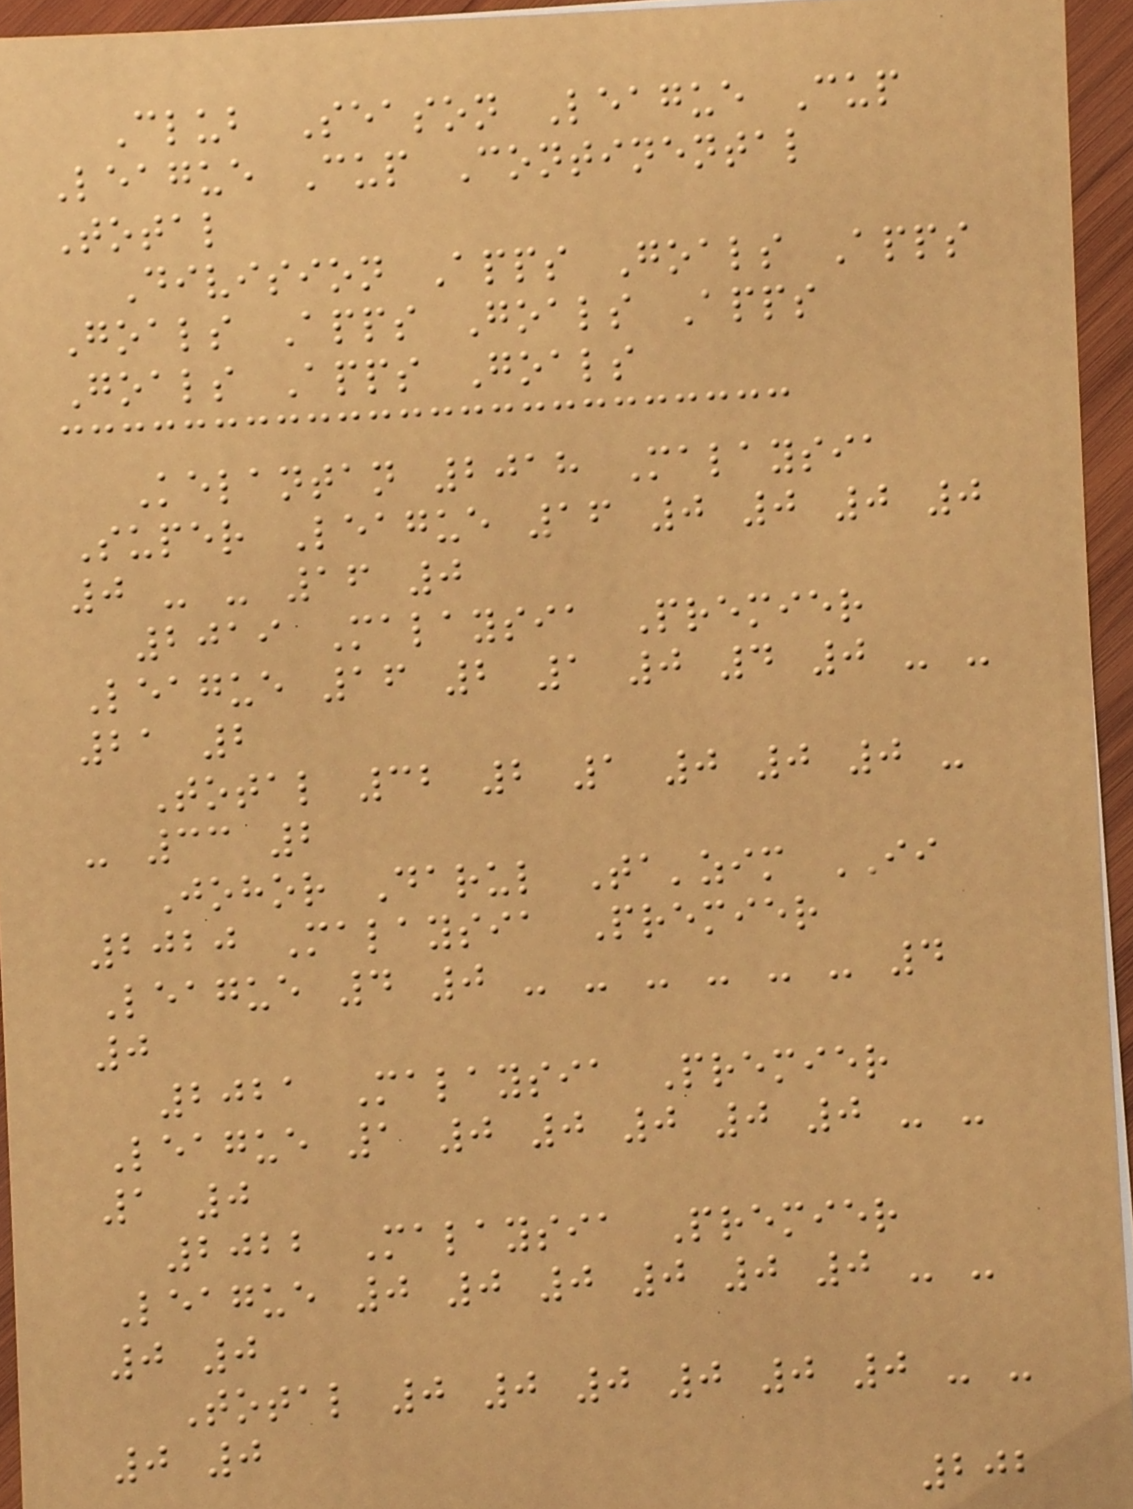Club Season League Cup
League Cup Continental
Total
Division Apps Goals Apps
Goals Apps Goals Apps
Goals Apps Goals
Kelantan 2018 Malaysia
Super League 16 0 0 0 0
0 - - 16 0
2019 Malaysia Premier
League 16 2 1 0 4 0 - -
21 2
Total 32 2 1 0 0 0 -
- 33 2
Johor Darul Ta'zim II
2020 Malaysia Premier
League 4 0 - - - - - - 4
0
2021 Malaysia Premier
League 1 0 0 0 0 0 - -
1 0
2022 Malaysia Premier
League 0 0 0 0 0 0 - -
0 0
Total 0 0 0 0 0 0 - -
0 0
202
